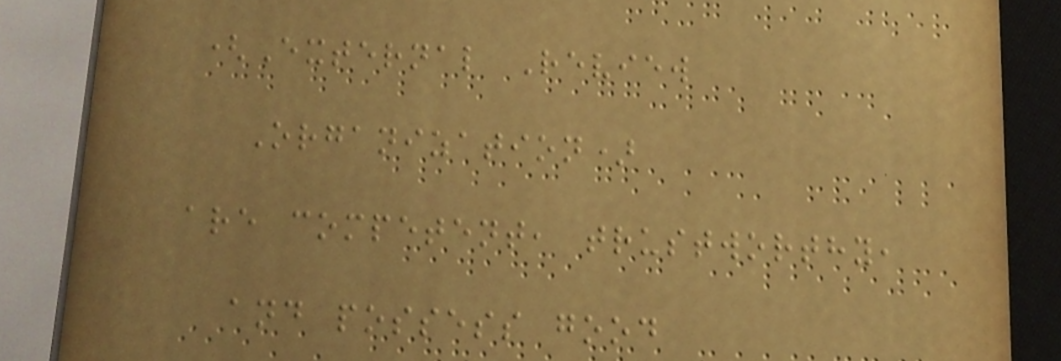(External Review
Organization)
are competent, trustworthy,
and possess good
